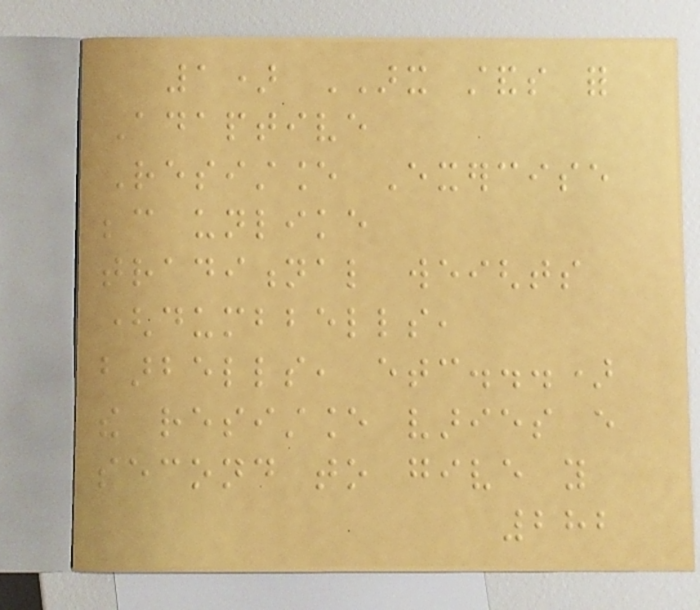1) ARX stands for
Adaptive
Resistance Exercise
because unlike
traditional weights
(dumbbells,
barbells, etc...)
the resistance varies every
second to give you
282
